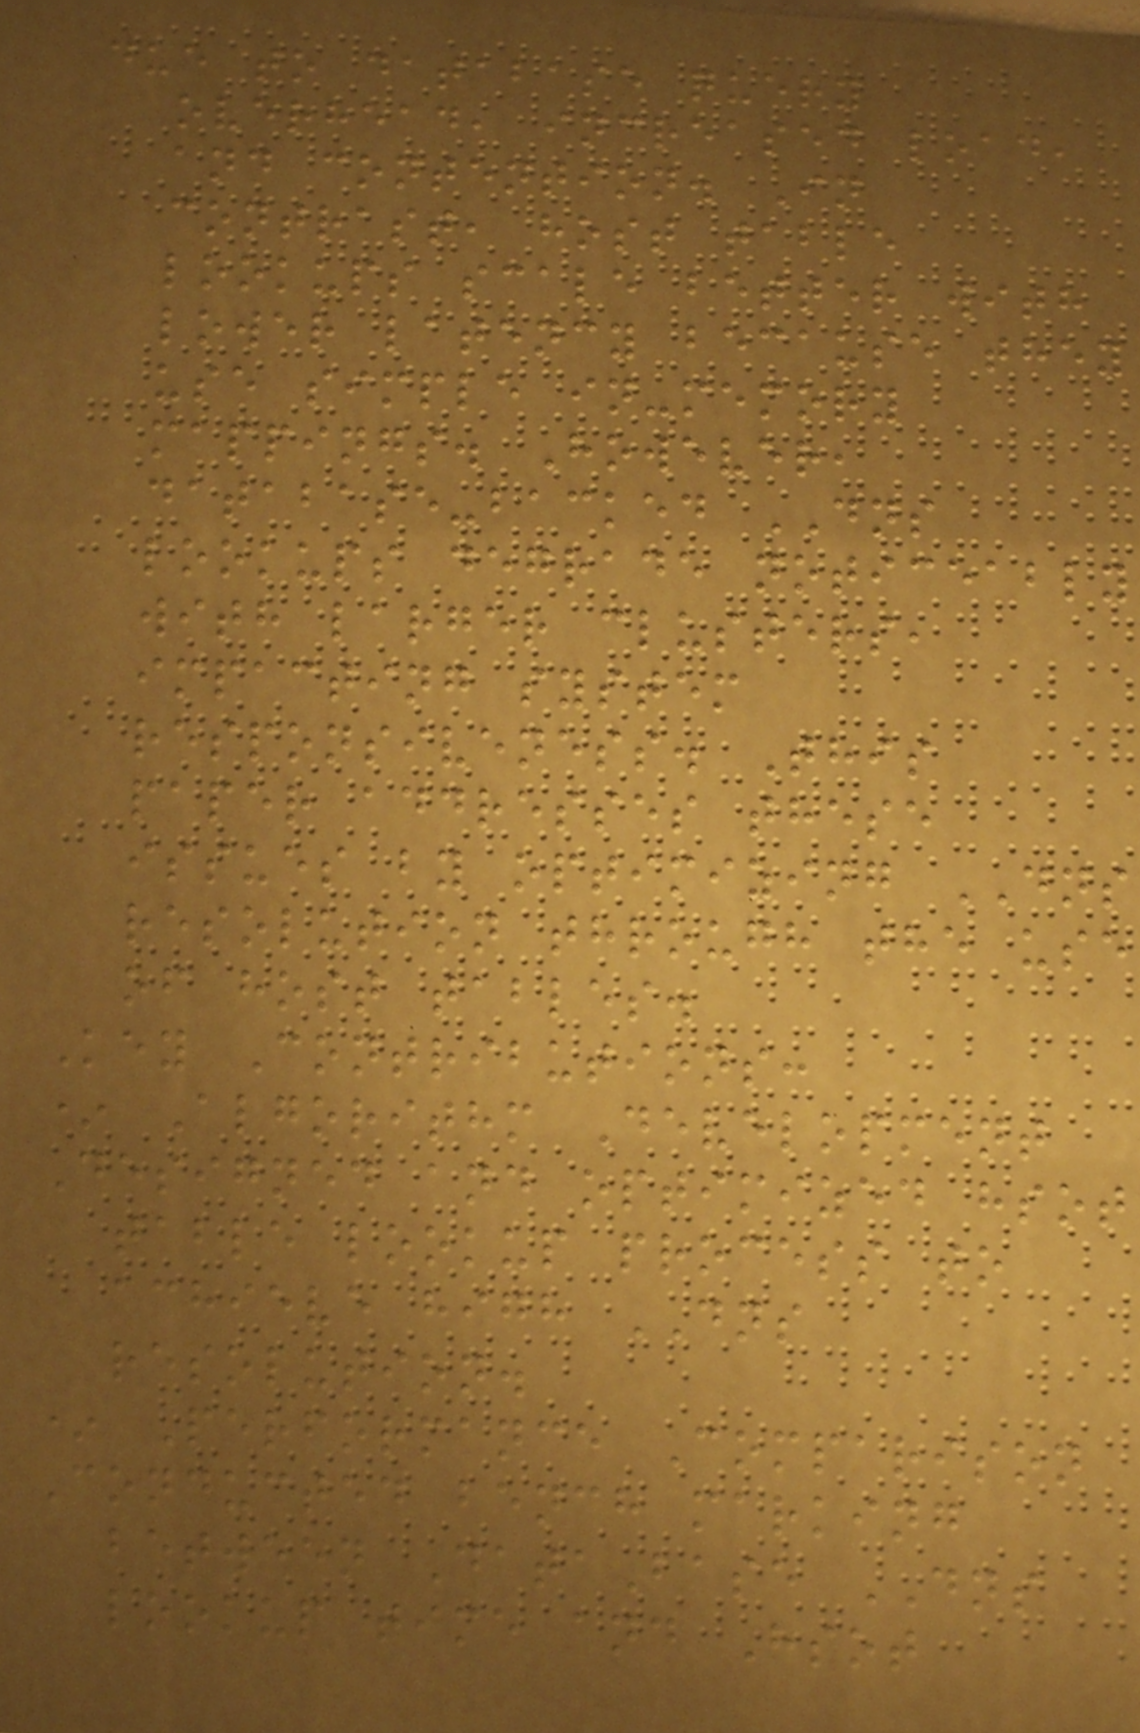due to database query
overhead, increased load,
and contention. In
contrast, host table
lookups scale better with
lower latency because they
use simple in-memory
mappings. However,
database-backed DNS
lookups degrade noticeably
with larger clusters,
impacting system
responsiveness. This
paper addresses these
issues by optimizing DNS
resolution through the use
of host tables.
Key Contributions:
* Algorithm Development
Designed and optimized hsot
table lookup process to
achieve high DNS
resolution.
* Performance Comparison
Conducted bench marking
between DataBase DNS
lookup time and Hsot
